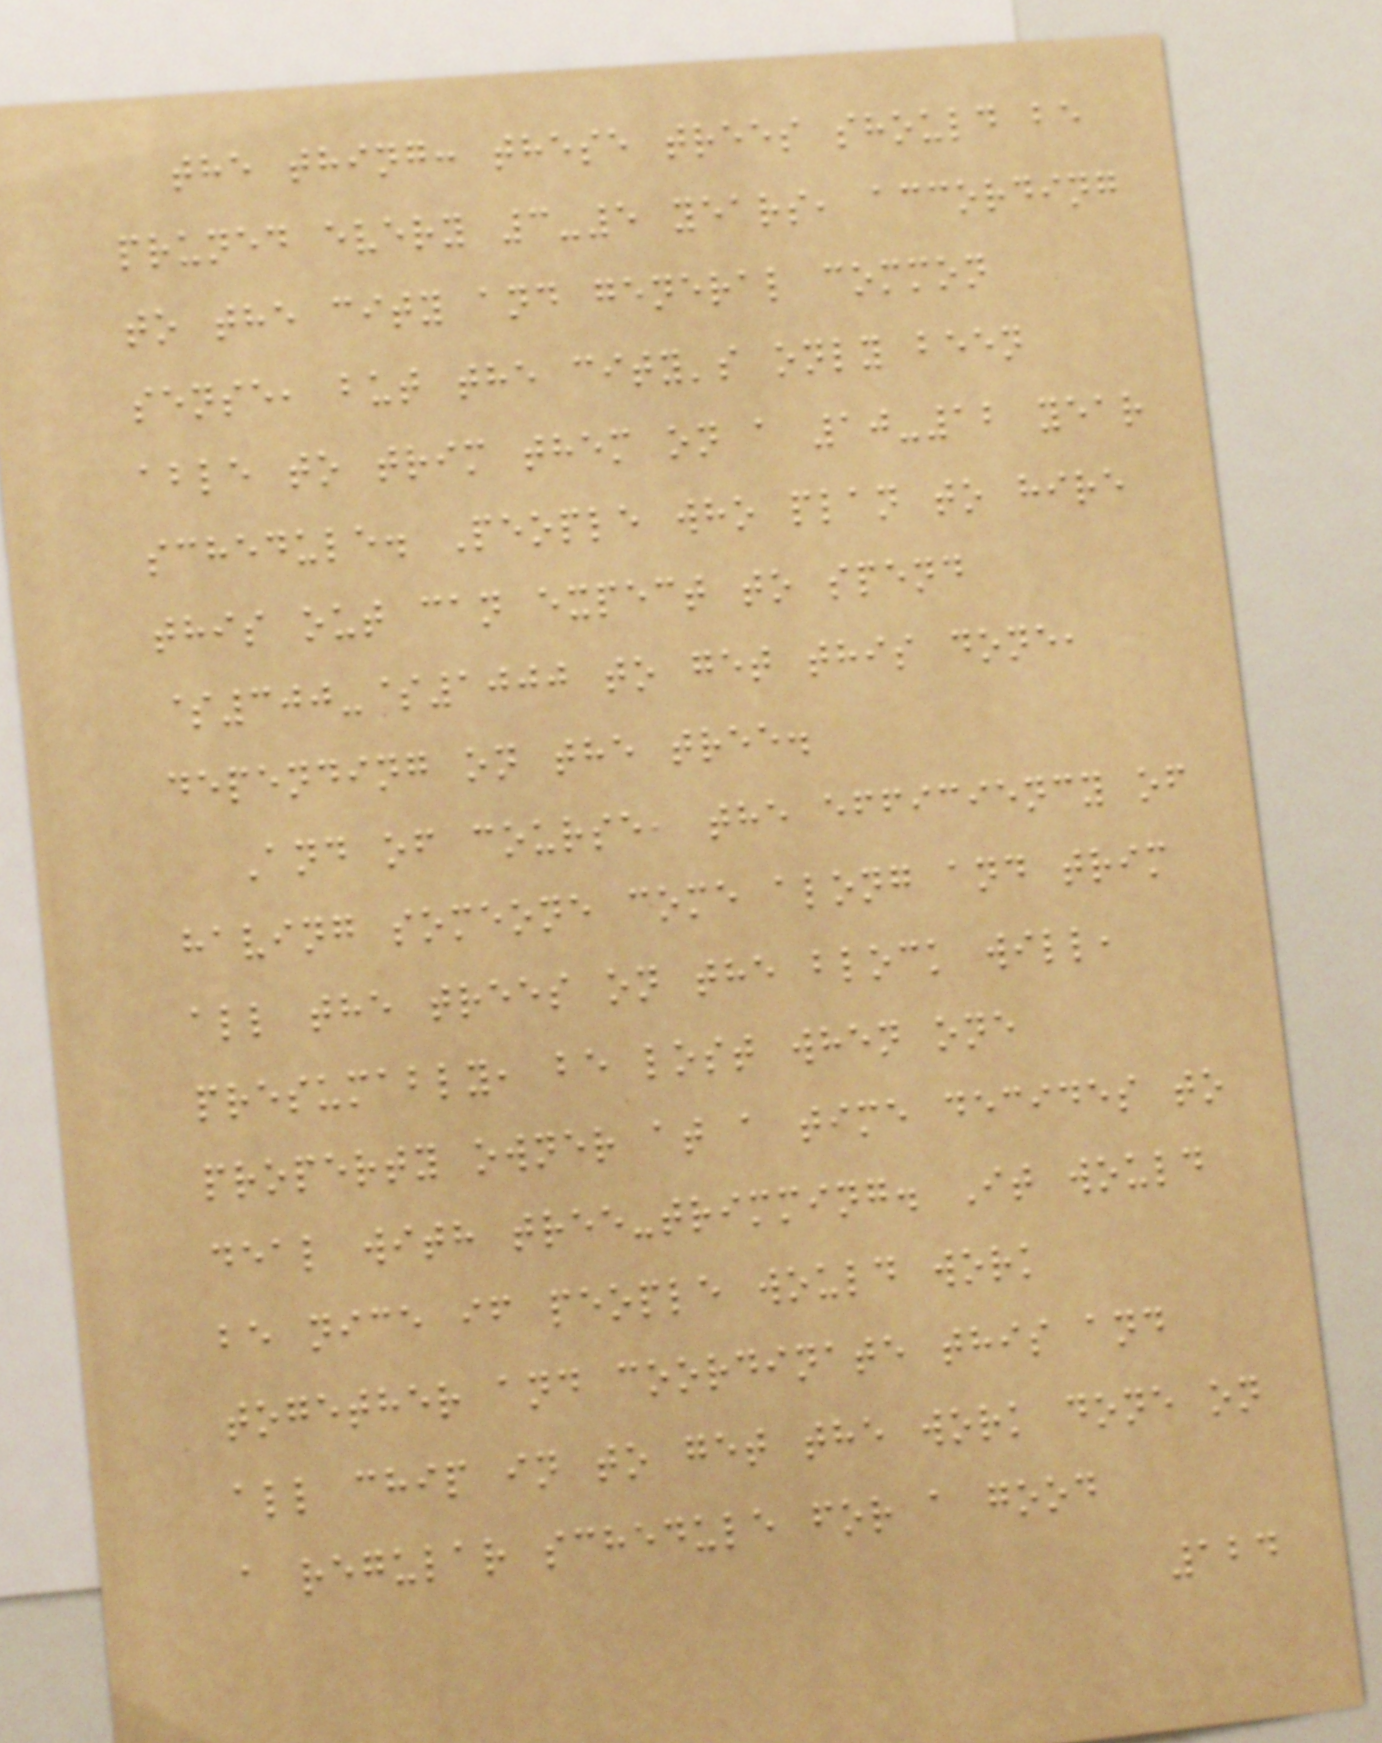the thing: these trees should be
pruned every 3-5 years, according
to the city and general common
sense, but the city's only been
able to trim them on a 10-12 year
schedule. People who plan to hire
this out can expect to spend
$300-$1000 to get this done,
depending on the tree.
And of course, the efficiency of
having someone come along and trim
all the trees on the block will,
presumably, be lost when one
property owner at a time decides to
deal with tree-trimming. It would
be nice if people would work
together and coordinate this and
all chip in to get the work done on
a regular schedule for a good
124
